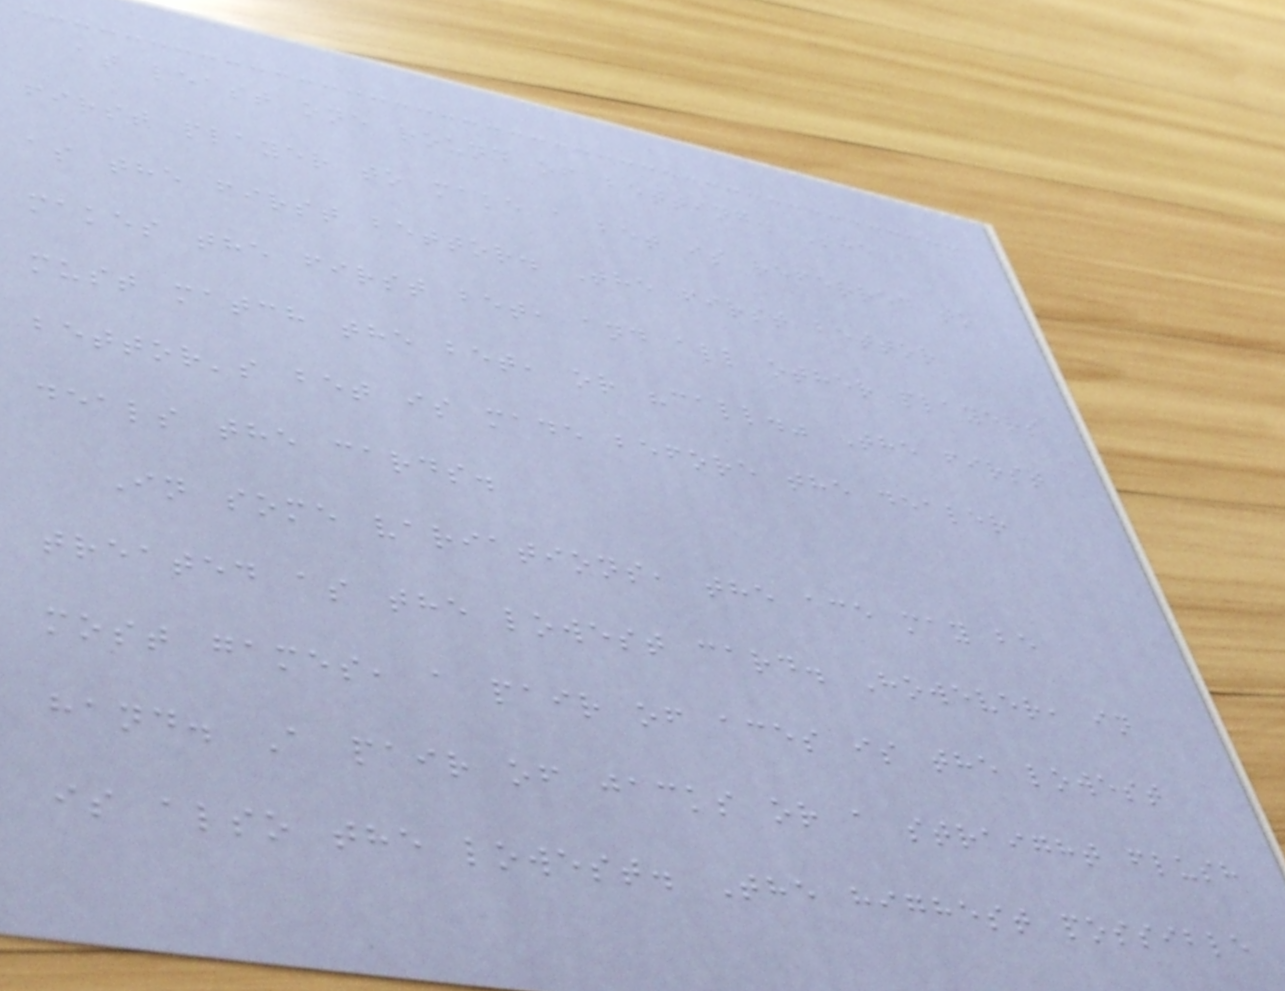at least one round of betting. The
first player to make a bet is referred to
as the first bettor. The first bettor
makes the first bet, and all other players
must match the bet, or "call." The first
bettor's bet is made before the dealer
deals the cards.
In some variations, the ace may be
treated as the lowest card. However, in
most games, a pair of aces is the lowest
hand. A pair of jacks or a straight flush
is also the lowest. The highest possible
